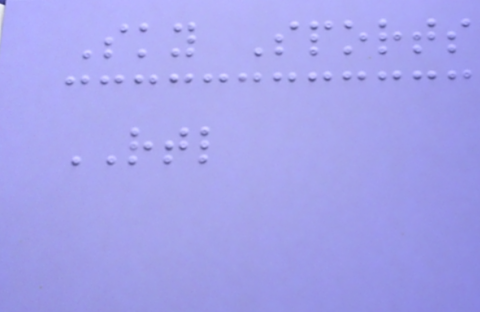Sky Sports
RTL
